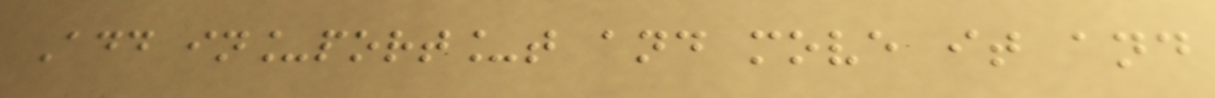Add in_port_t and move it and
